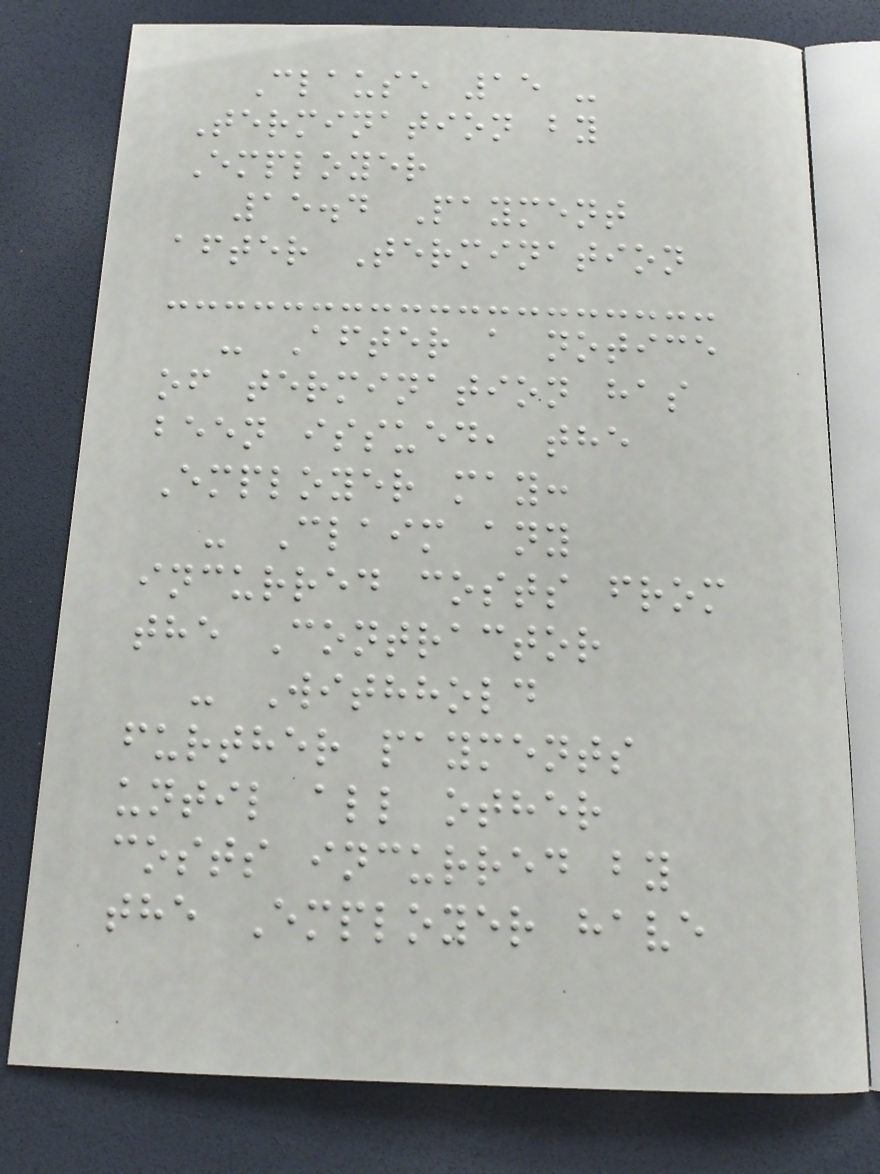Clause 15 -
Termination by
Employer
15.4 Payment
after Termination
- After a notice
of termination has
been issued, the
Employer may:
- Claim any
incurred costs from
the Contractor
- Withhold
further payments
until all other
costs incurred by
the Employer have
